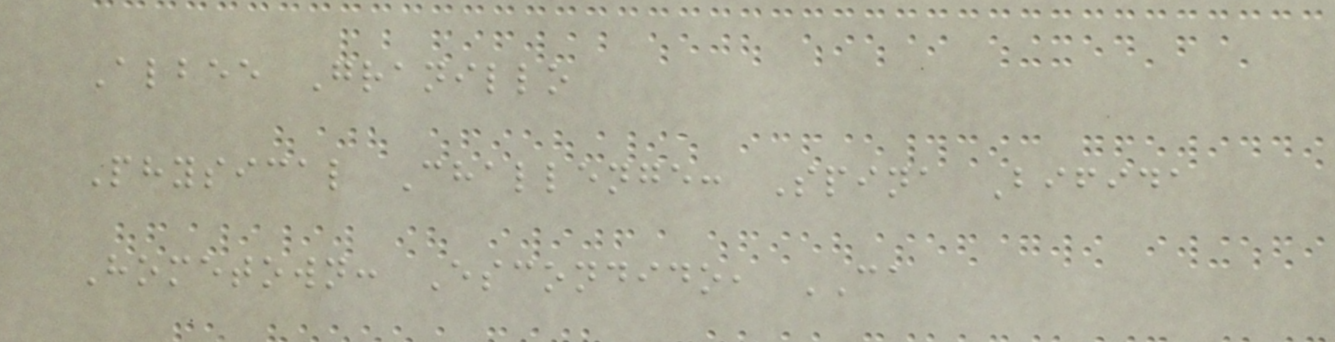Albee Granillo
Physical Challenge: Spina Bifida
Hometown: Escondido, CA
